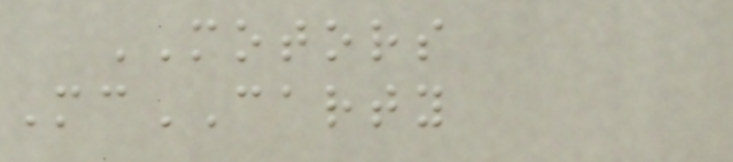MOTORS
McCARTY
